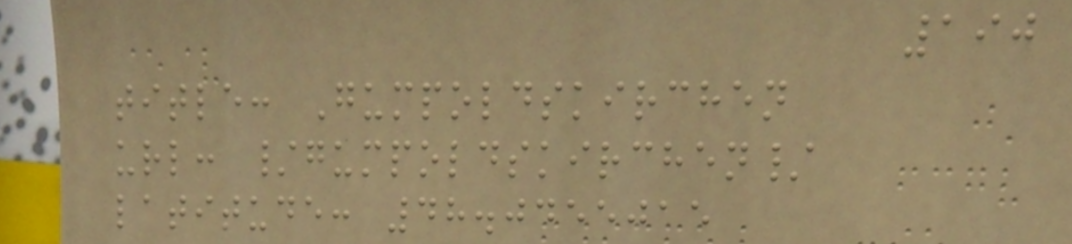190
title: Gumpoldskirchen
url: /gumpoldskirchen/
latitude: 48.0455015
